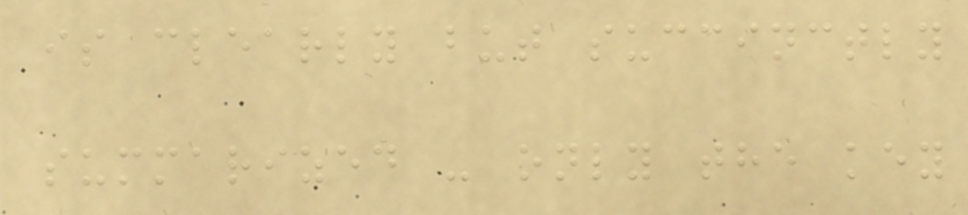is clearly but succinctly
summarized - only the key
